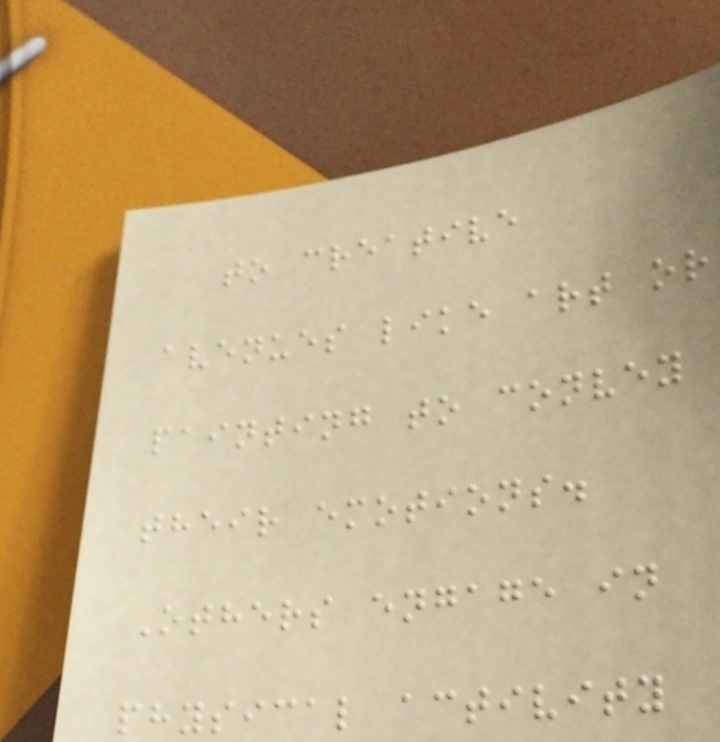to creative
avenues like art or
painting to convey
their emotions.
Others engage in
physical activity
